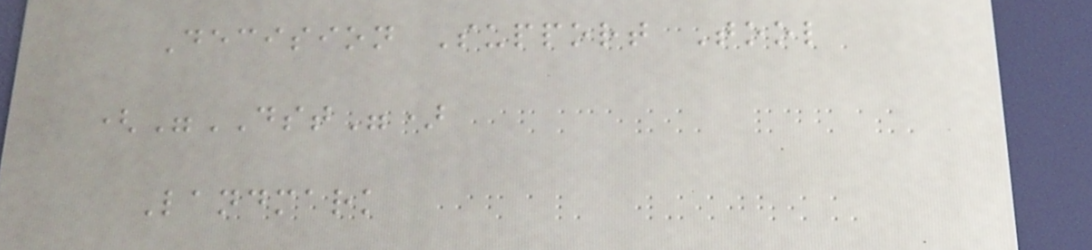Decision Support Tool
("DST")
Landmark
